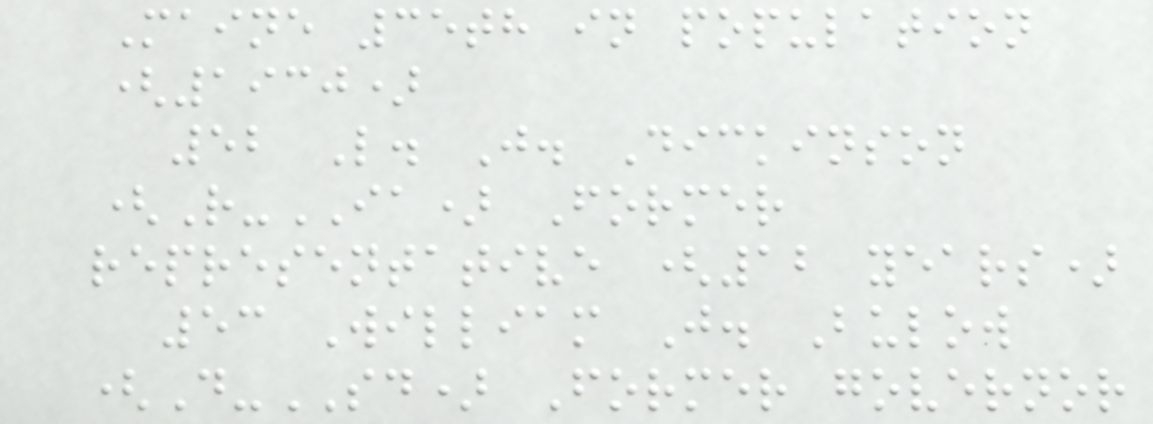Maine 35th in population
(1930)
52 L. J. Dickinson
(R-IA) Former
representative (12 years)
53 William J. Bulow
(D-SD) Former governor
